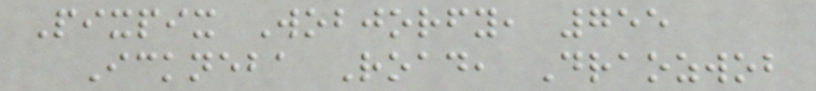Pixpix Wobjorfy, 755
Ickneba Road, Draozwob
